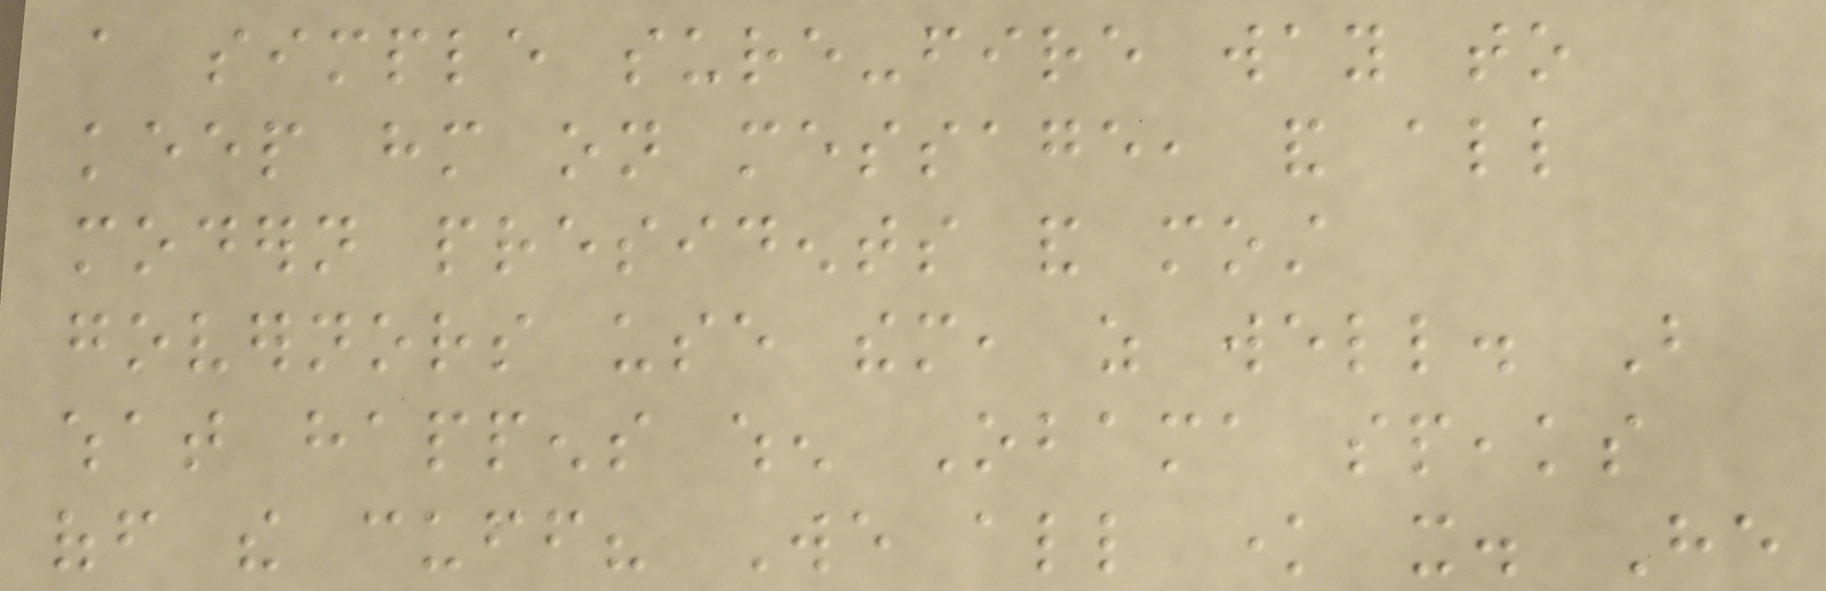a simple sure-fire way to
keep him on message, and all
modern presidents and most
governors use them, as well. But
what happens when Obama speaks
off the cuff? We all know it. He
